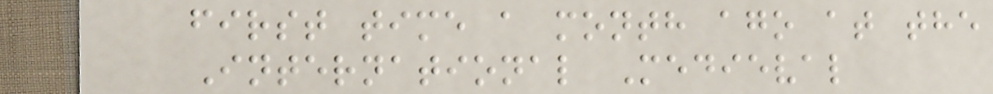first time a month ago at the
International Medieval
